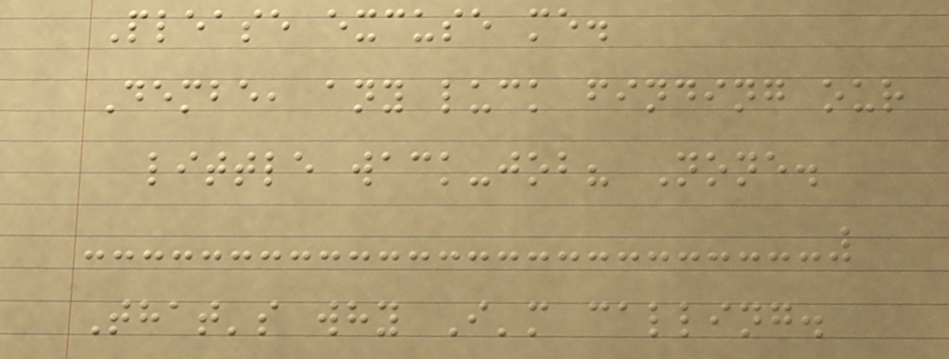Please excuse me.
Dembe, any luck finding our
little wack-job? None.
That's why I'm calling.
